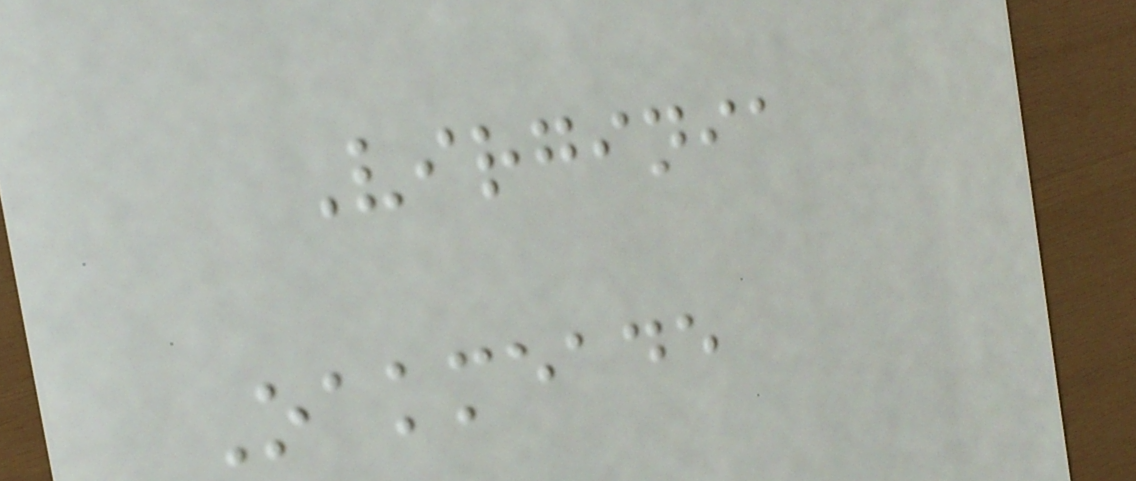Virginia
Oakmeade
